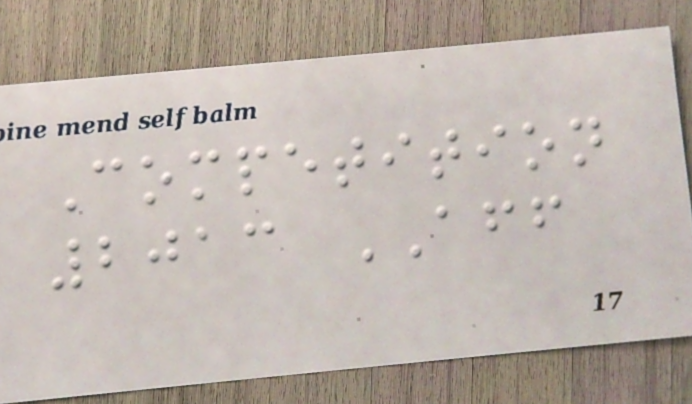Competition
2013 AFF
